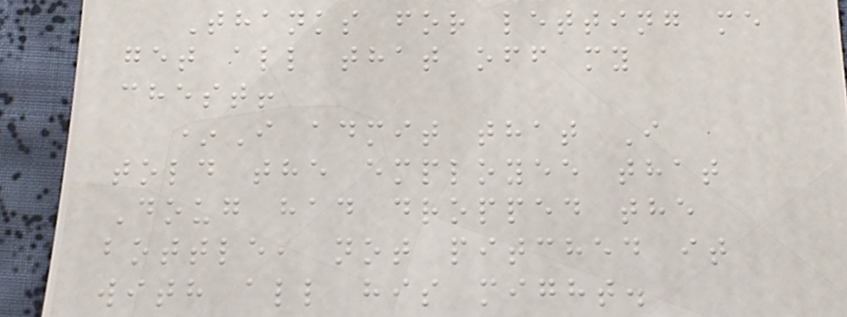Thanks for letting me
get all that off my
chest!
*I admit that I
told the employee that
Doug had dropped the
bottle, not pitched it
with all his might.
